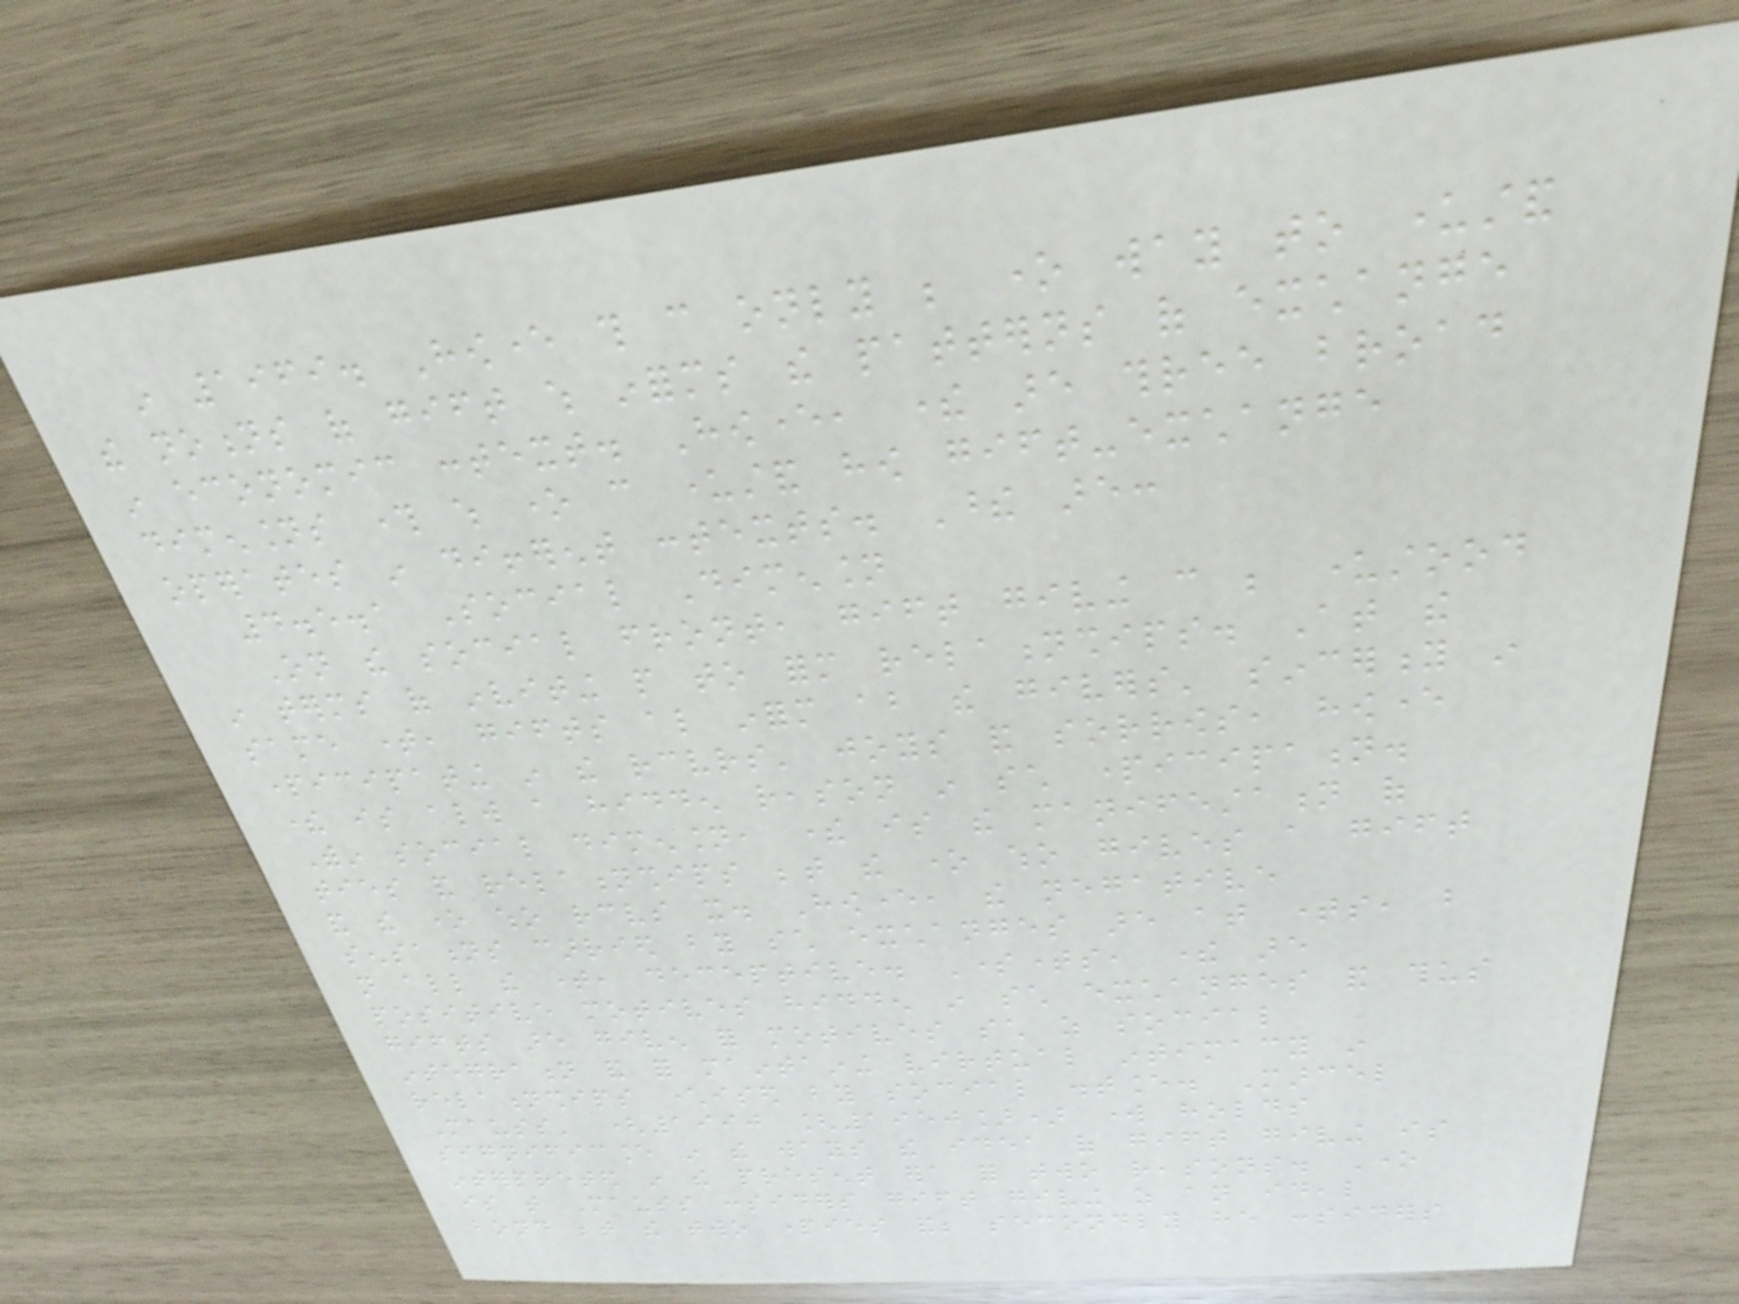in 1969. However this can only be one way to understand
the notions of gift which informs the patterns of exchange
in economic context. However, there are three broad
dimensions through which one can understand how gift-exchange
operates in different contexts. These are:
4.5.1 Social Dimension
On the social front, gift giving can be understood
in terms of inviting people to form relationships. At the
same time, gifts also inform about the givers' sincerity in
participating in the receivers' joys and sorrows, however
there is always a hidden reason in such participation.
Within social dimension, there is the manifestation of
ties and relationships between the one who gives a gift
and the one who receives it. However, the negative
sensations carried by such exchanges are at times, but
not all the time, deceptive. Sometimes, there are
positive motives hidden in such exchanges and thus
gifts are given for motives such as social
integration and for maintaining virtual intimacy in
relationships characterised by social distance. Marcel
Mauss' (1990 [1950]) work holds
significance in the ways the idea of gift giving is
interpreted in the present era for two reasons. One
is that Mauss considers gift giving as an ideal
bond between the two parties and; secondly he considers
